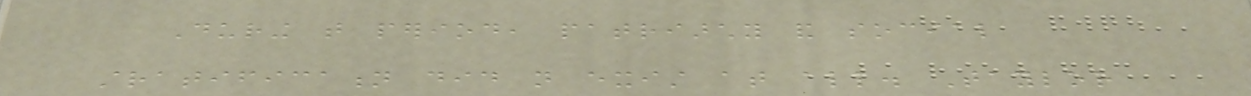During that period, patriarchy and social
stratification did not exist at all. Taylor
